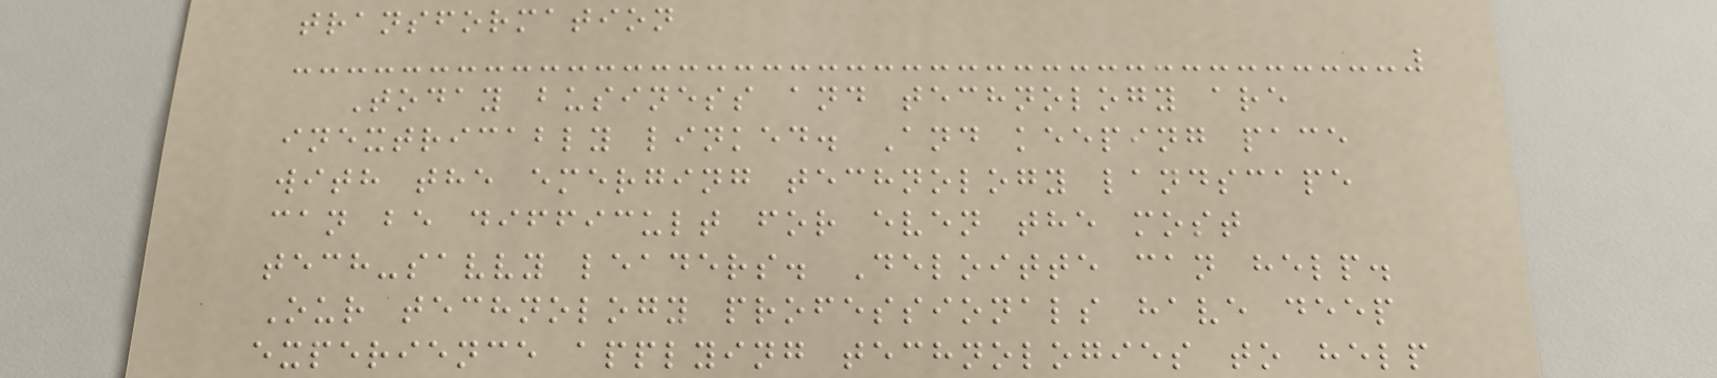transformation
Today business and technology are
inextricably linked. And keeping pace
with the emerging technology landscape
can be difficult for even the most
tech-savvy leaders. Deloitte can help.
Our technology professionals have deep
experience applying technologies to help
